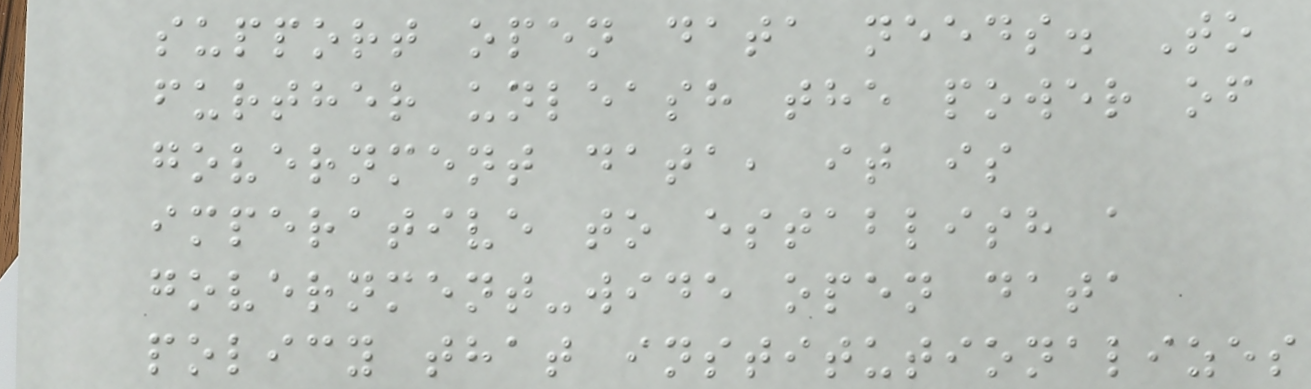support open data needs. To
further unleash the power of
government data, it is
imperative to establish a
government-wide open data
policy that institutionalizes
